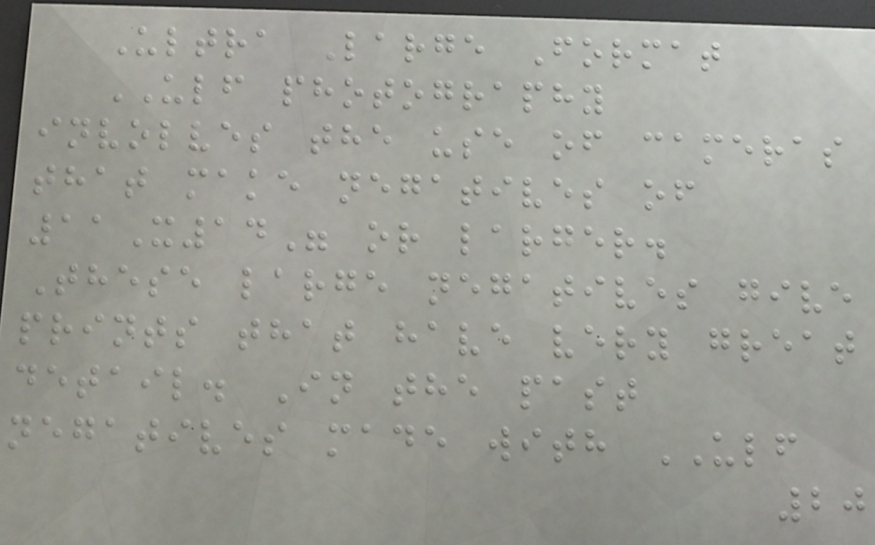Ultra Large Format
ULF photography
involves the use of cameras
that make negatives of
11X14" or larger.
These large negatives give
prints that have very great
detail. In the past
negatives made with ULF
20
